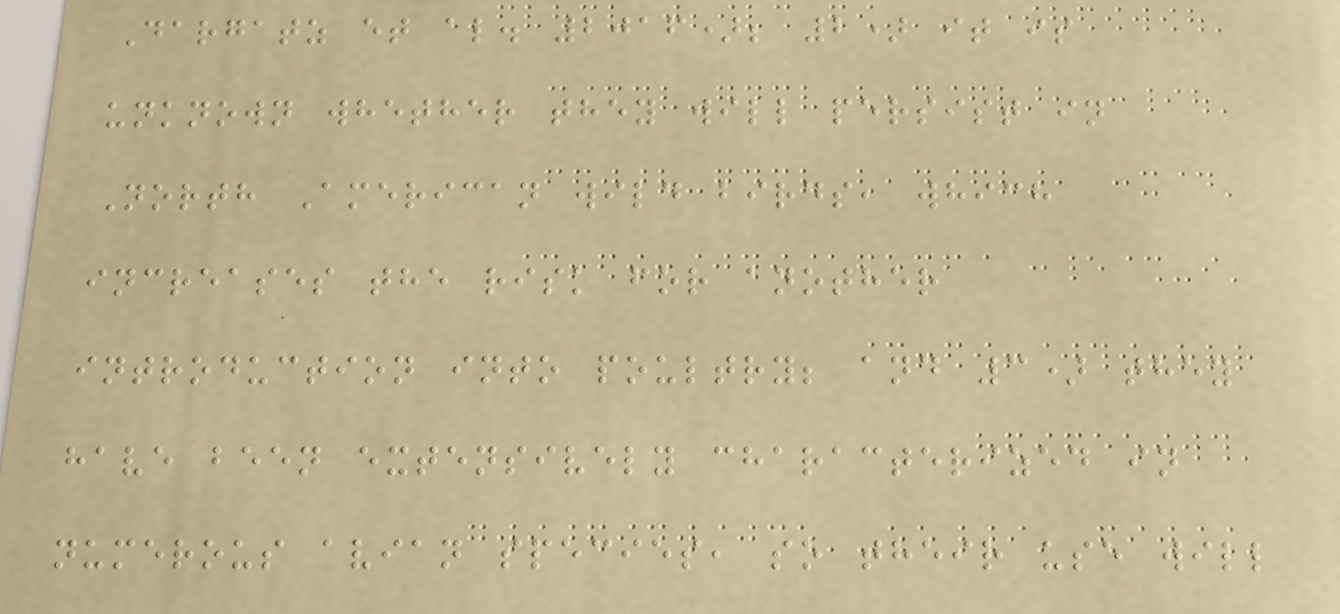Dargatz et al. 2016); 2) it is
unknown whether they will persist in
North American wild birds, which
increases the risk for another
introduction into poultry; and 3) they
have been extensively characterized in
numerous avian species, so their use will
